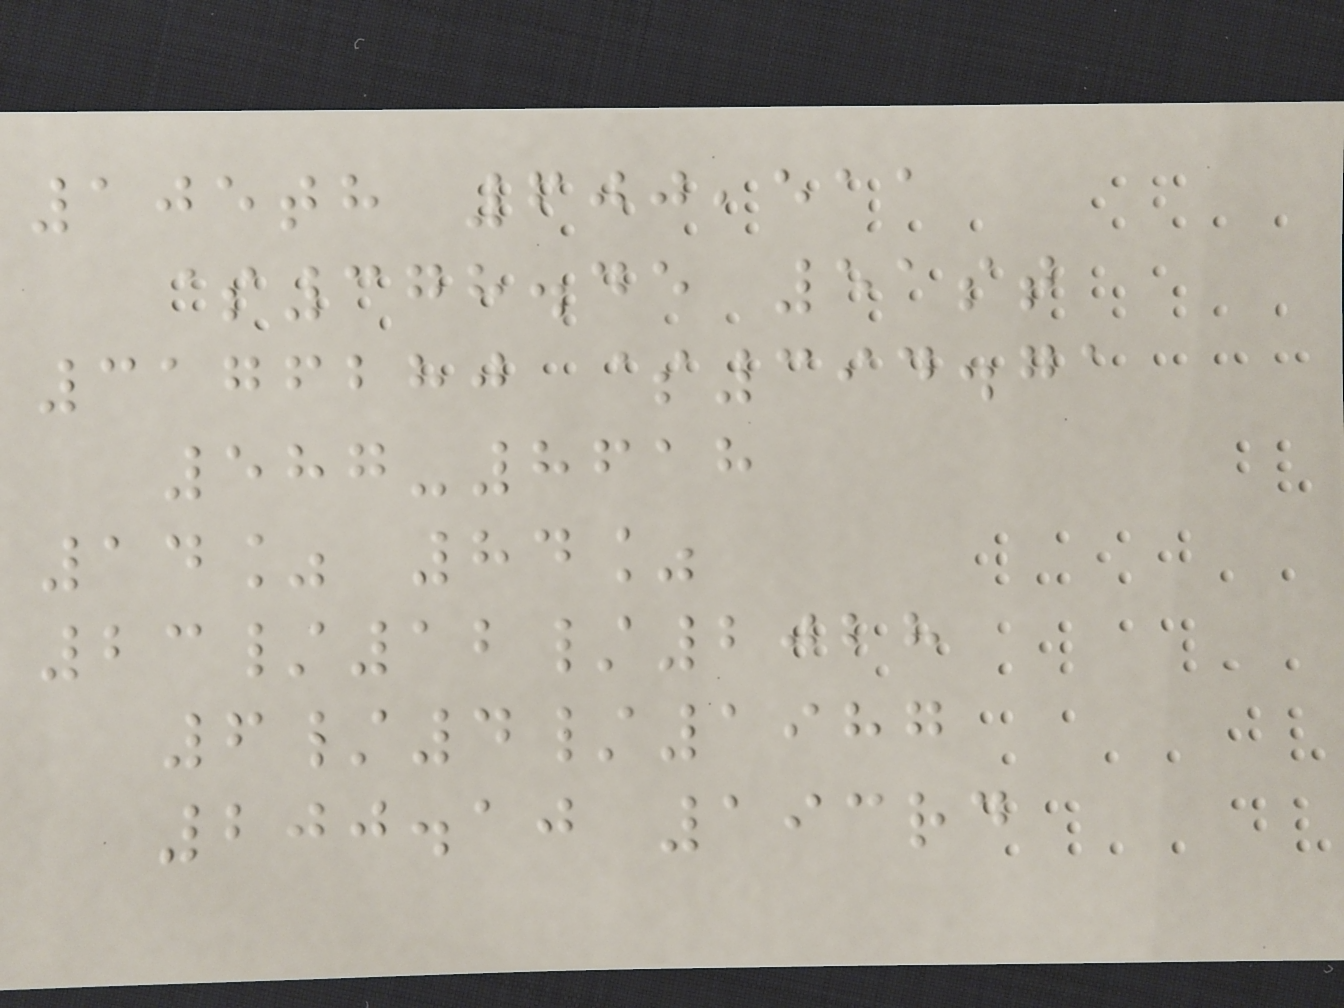105th 600,511
$378.45 51st
3176280 $394.71
587-8618
14% 84%
23/12/2028
6/4/1987
200.10 193rd
